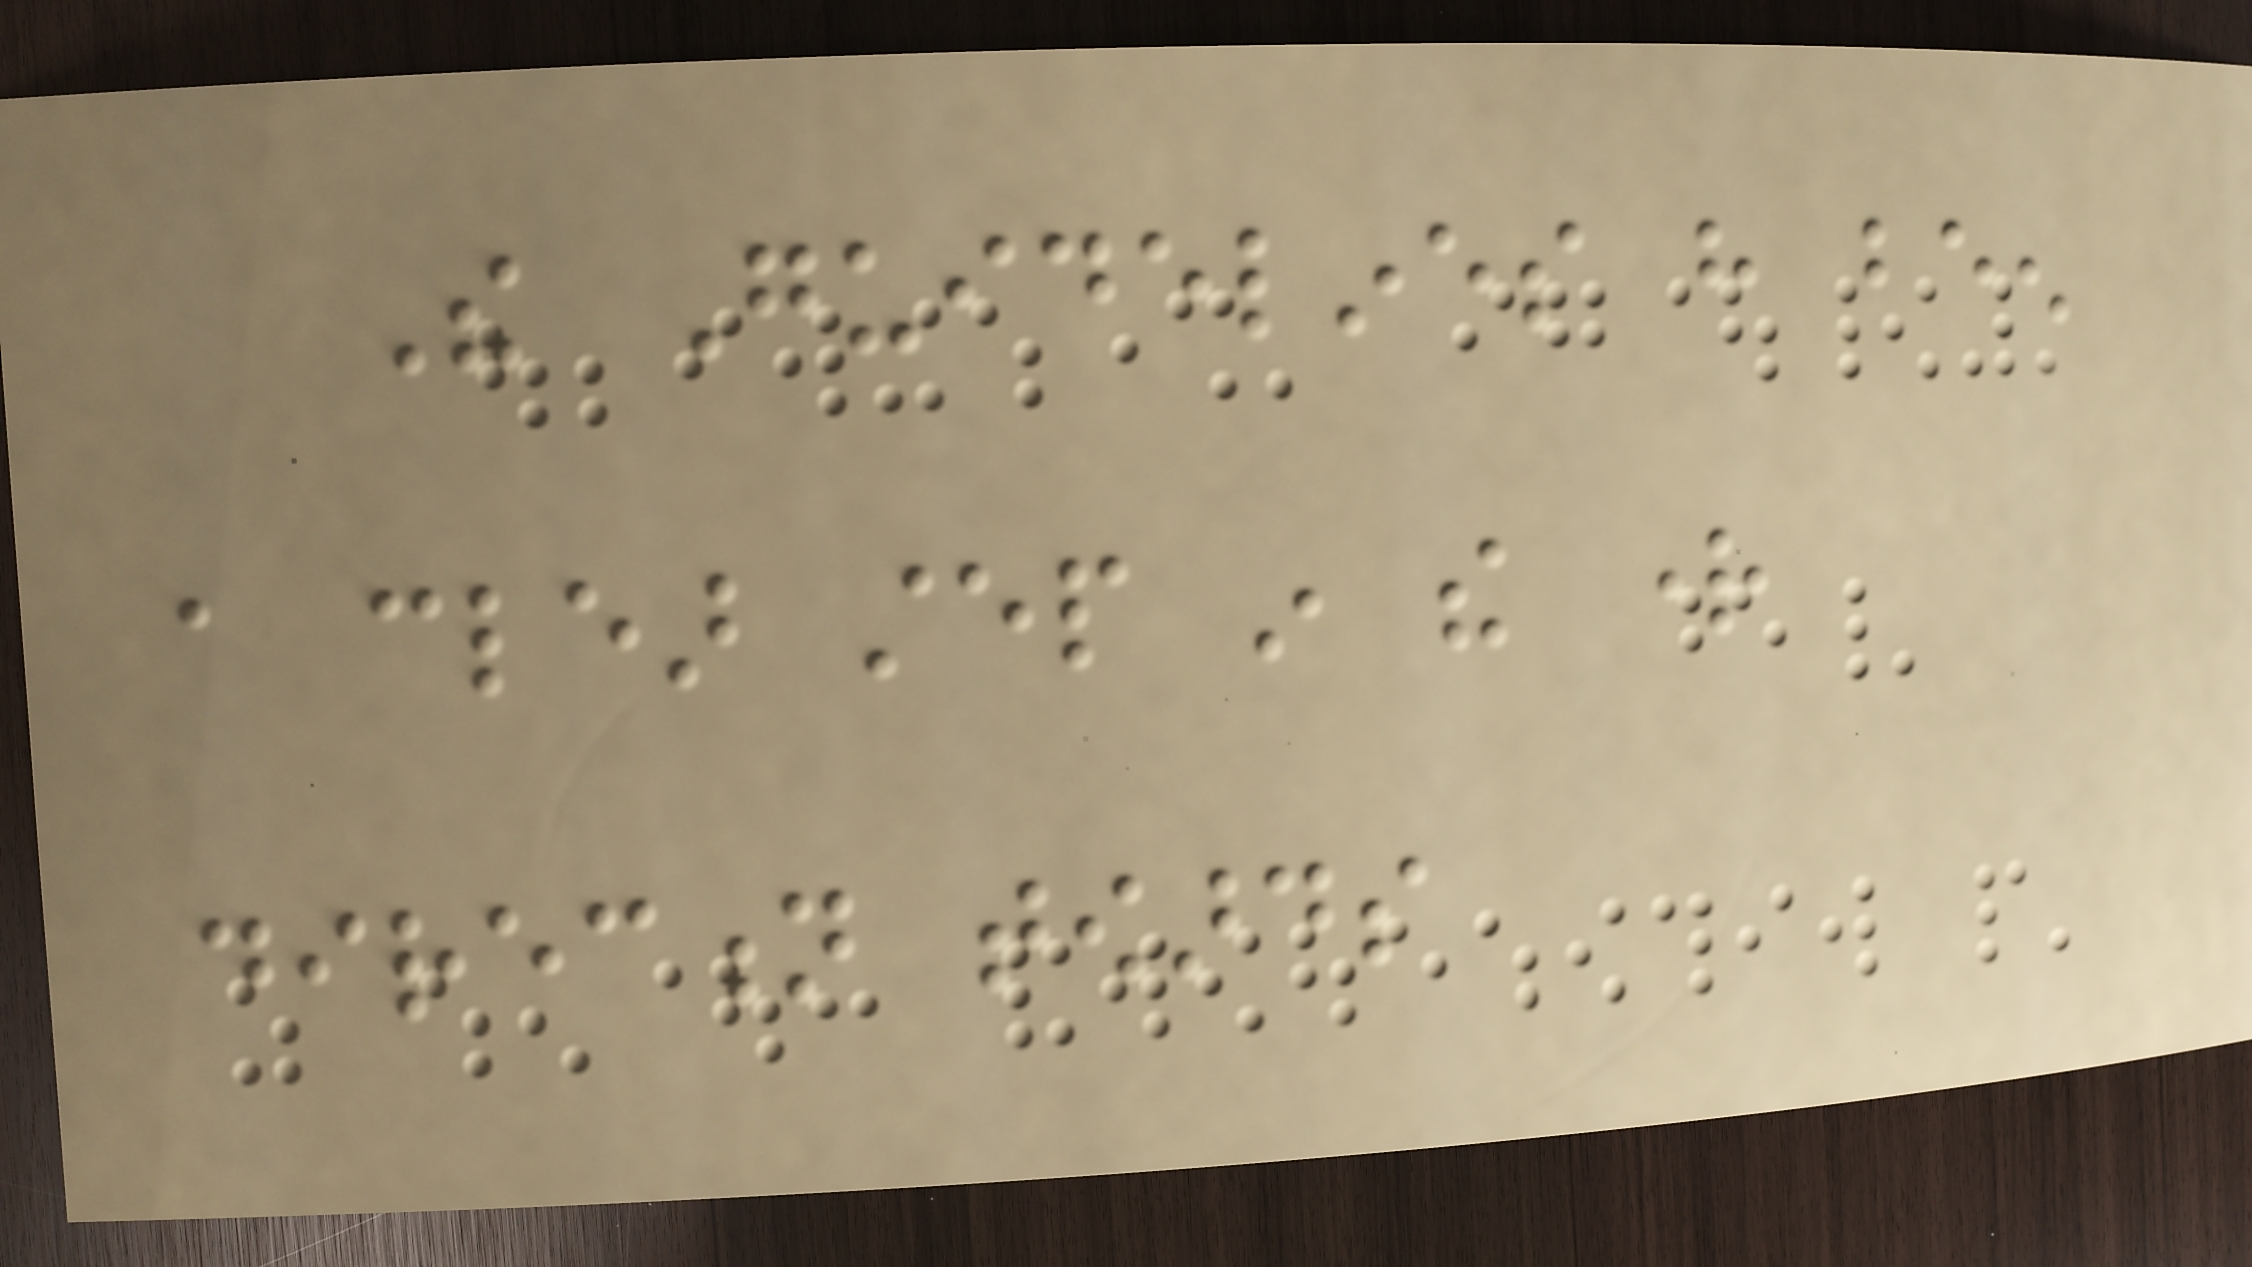The Guidelines have been
a clear step in the right
direction towards
